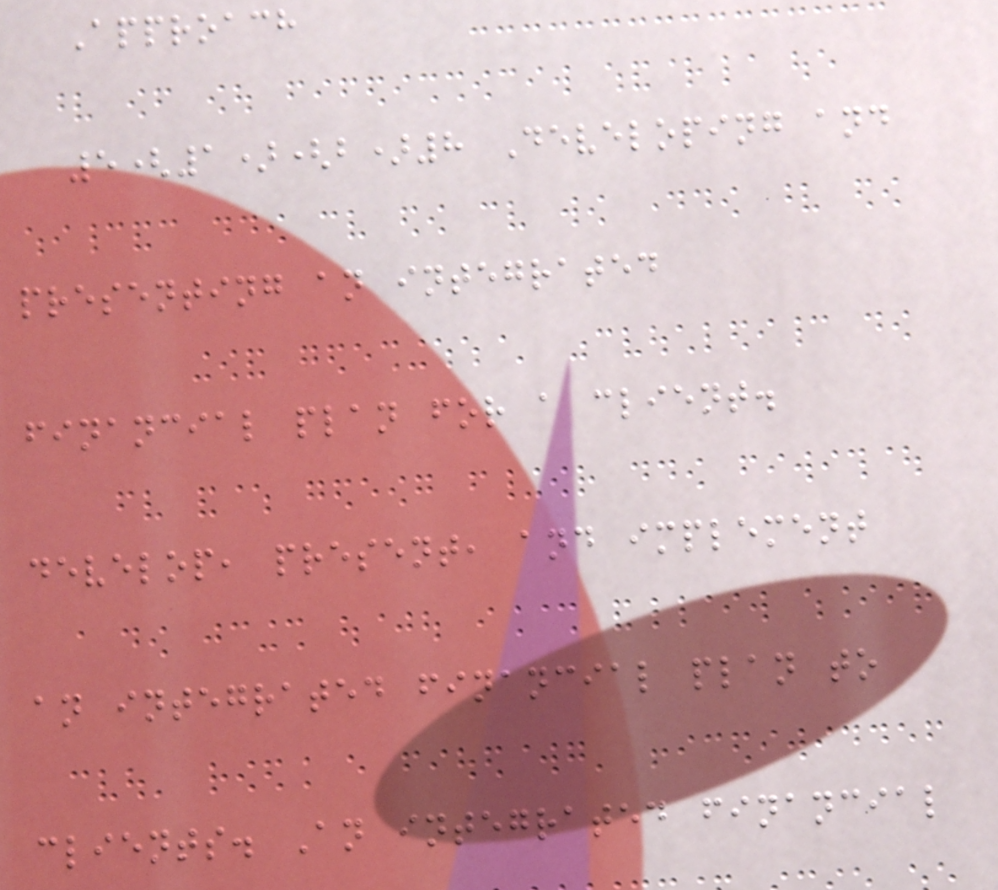Approach
5(1)(b)8 Developing and
presenting an integrated
financial plan for a client.
develop, present, and implement
an integrated financial plan to
clients. An integrated financial
